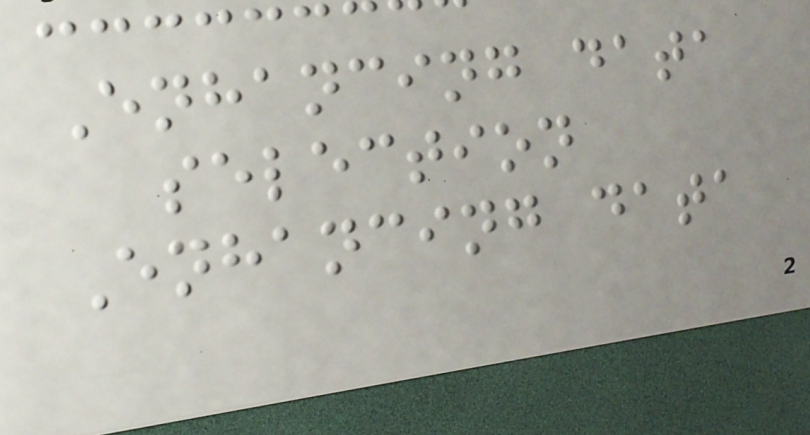Enhancing data
selection
Enhancing data
